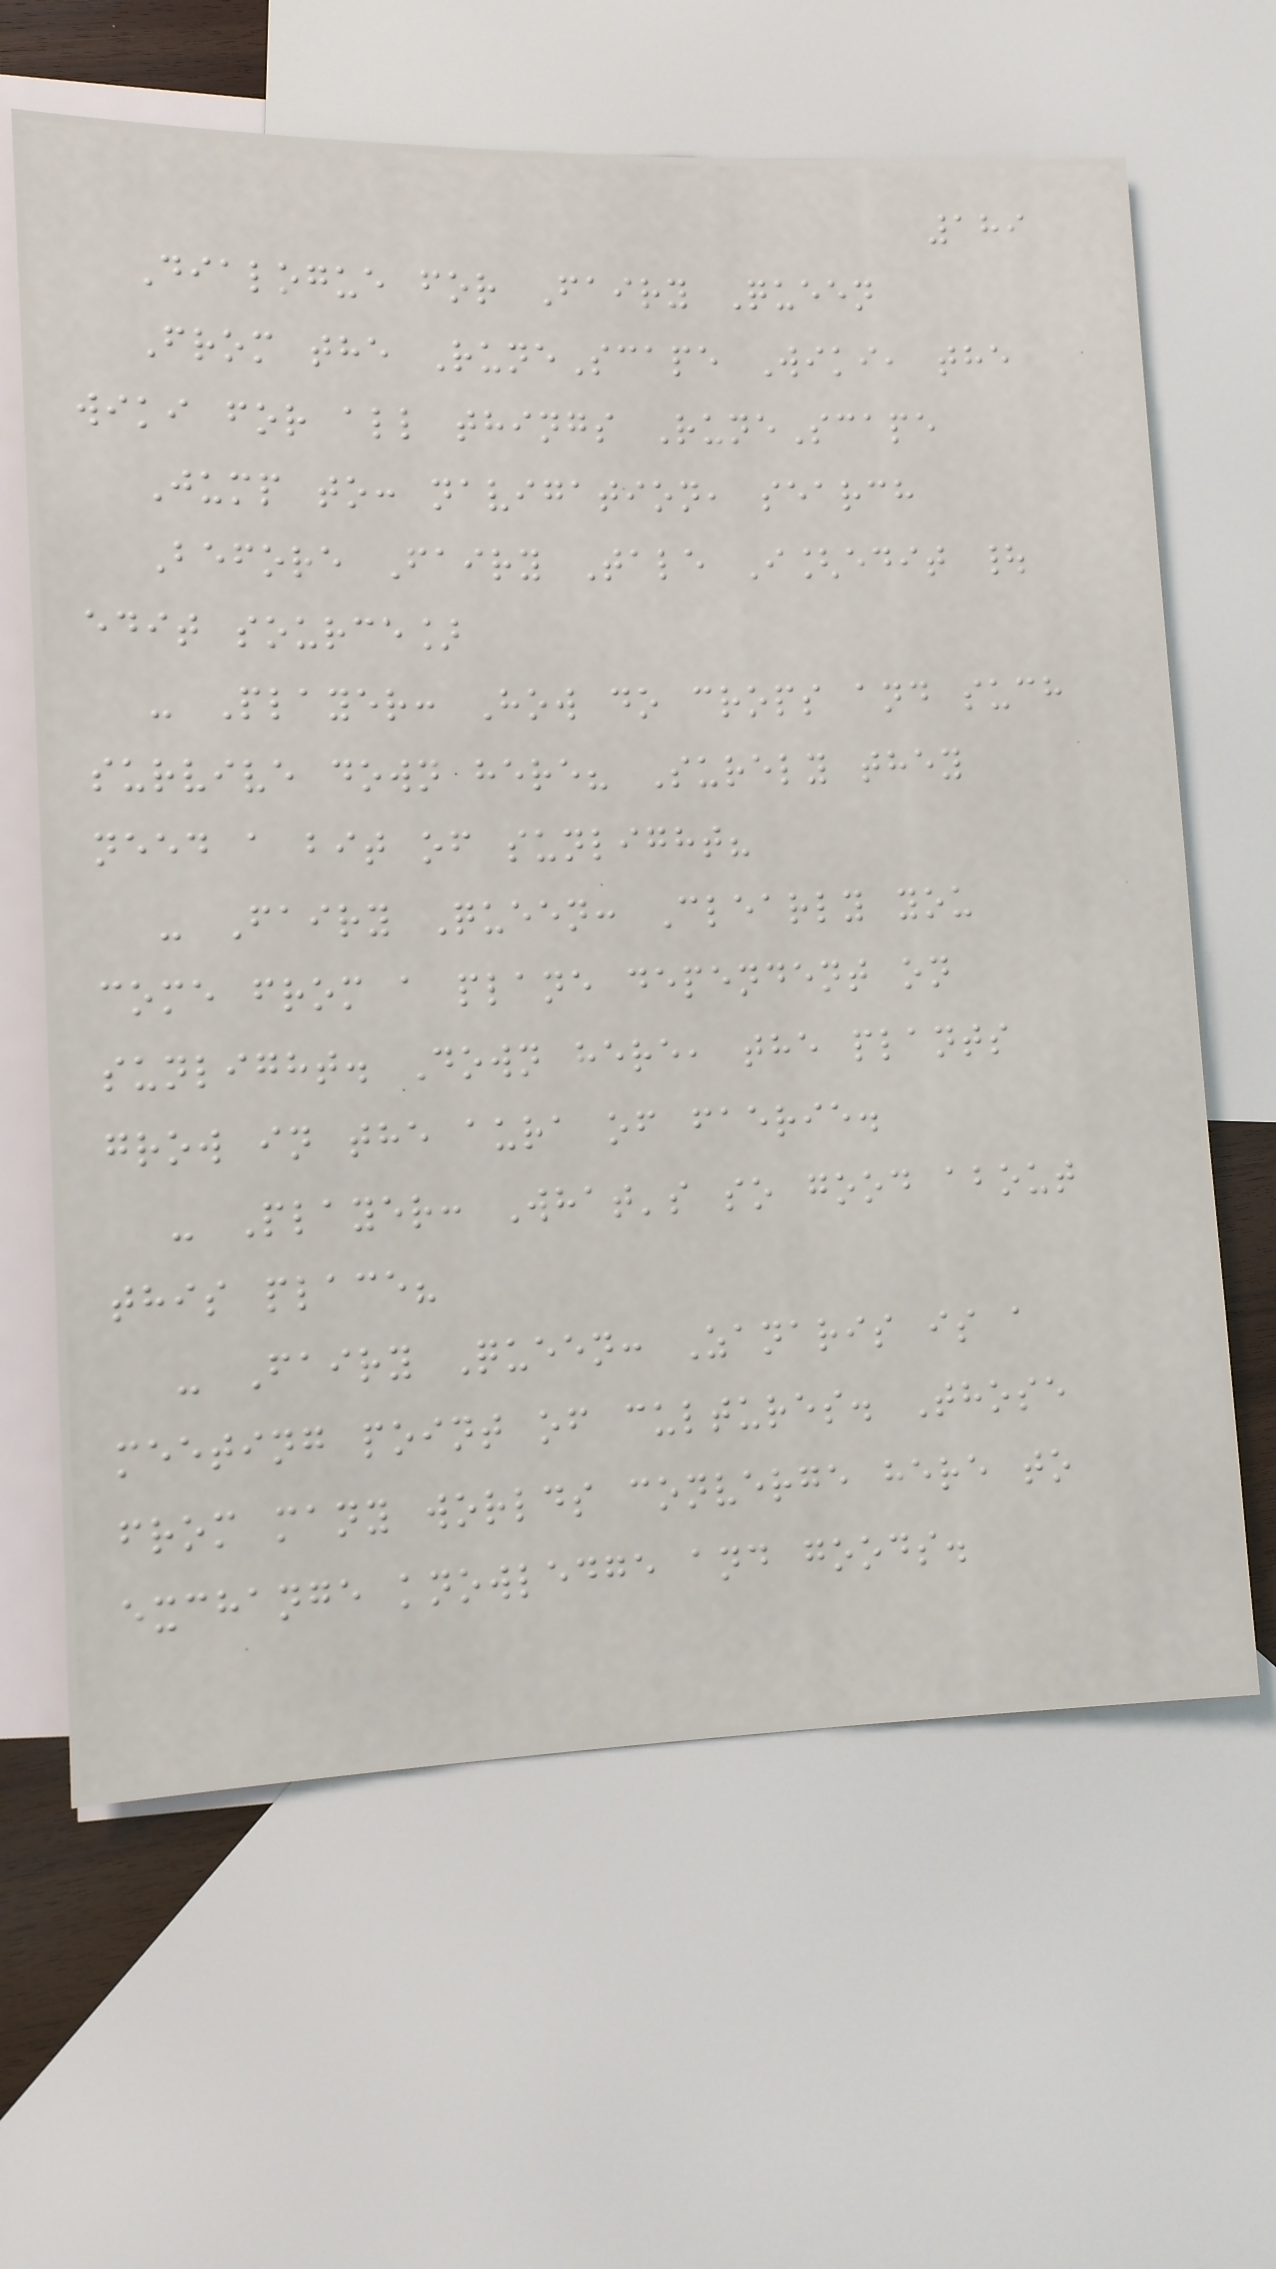189
Dialogue for Fairy Queen
From the RuneScape Wiki, the
wiki for all things RuneScape
Jump to: navigation, search
Before Fairy Tale I[edit |
edit source]
- Player: How do crops and such
survive down here? Surely they
need a bit of sunlight?
- Fairy Queen: Clearly you
come from a plane dependent on
sunlight. Down here, the plants
grow in the aura of faerie.
- Player: What's so good about
this place?
- Fairy Queen: Zanaris is a
meeting point of cultures. Those
from many worlds converge here to
exchange knowledge and goods.
